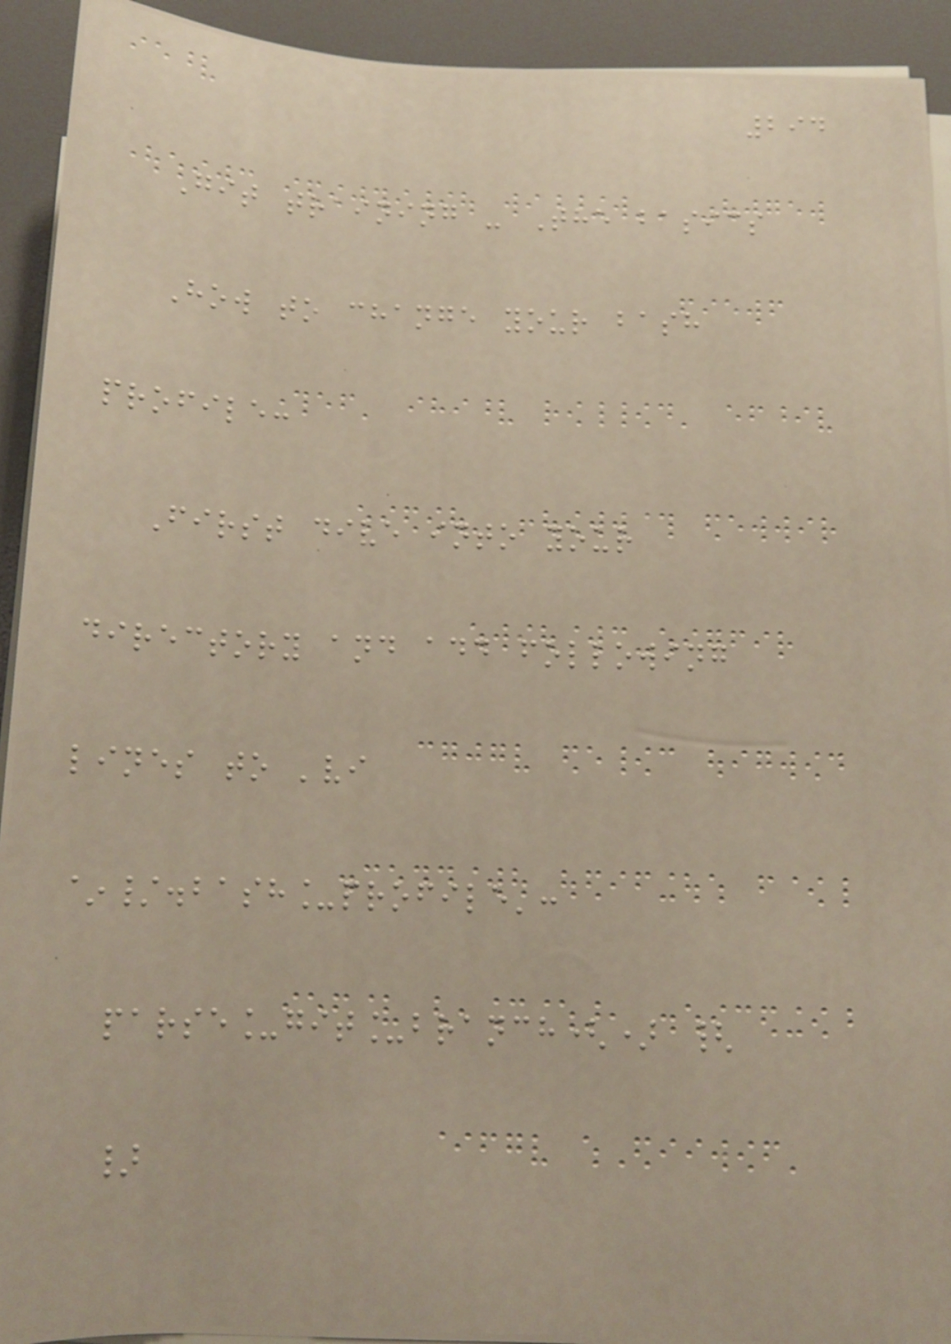294
Git training - The basics
How to change your bash
profile:
First dive into your
directory and add following
lines to 'vi
~/.bash_profile':
parse_git_branch() {
}
